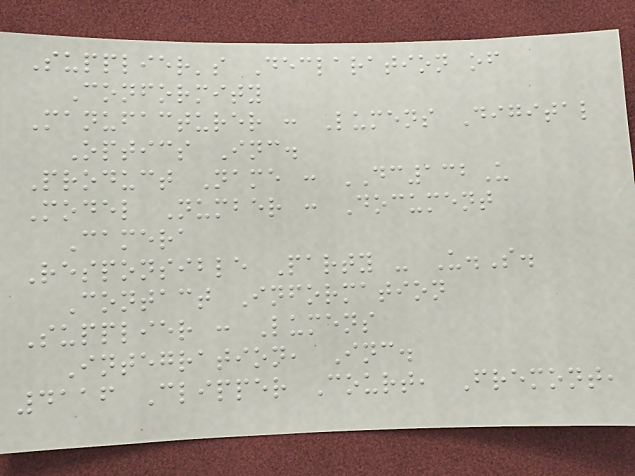Supplier's Declaration of
Conformity
Manufacturer : Lumens Digital
Optics Inc.
Product Name : DC132U
Model Number : Document
Camera
Responsible Party - U.S.
Contact Information
Supplier : Lumens
Integration, Inc.
4116 Clipper Court, Fremont,
